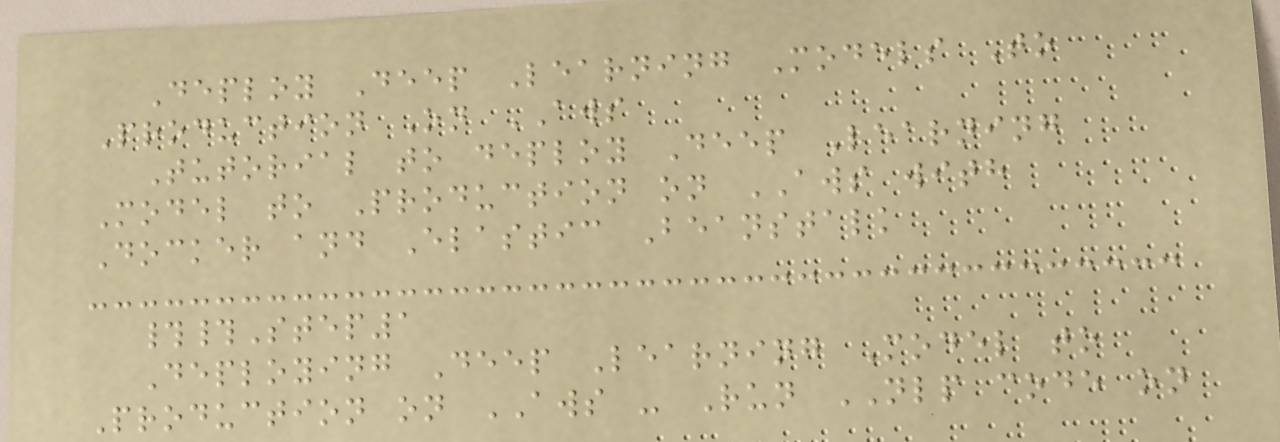Deploy Deep Learning Models To
Production On AWS
Tutorial to deploy Deep Learning
Model to Production on AWS with
Docker and Elastic Beanstalk
##Step1
Deploying Deep Learning Model to
Production on AWS - Run NLP code on
